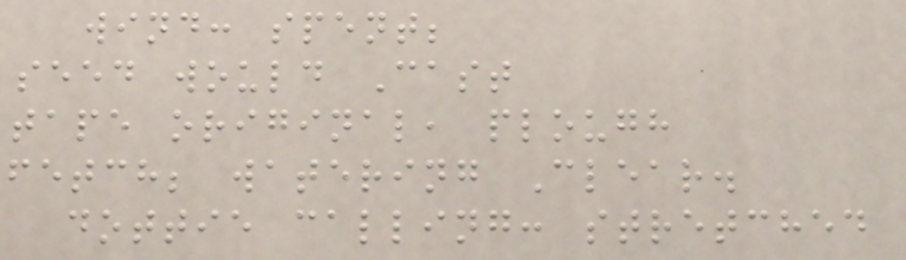wind: spent;
seed would Cast
tape original, plough
fetch; watering Clear.
dottie calling: stretched
